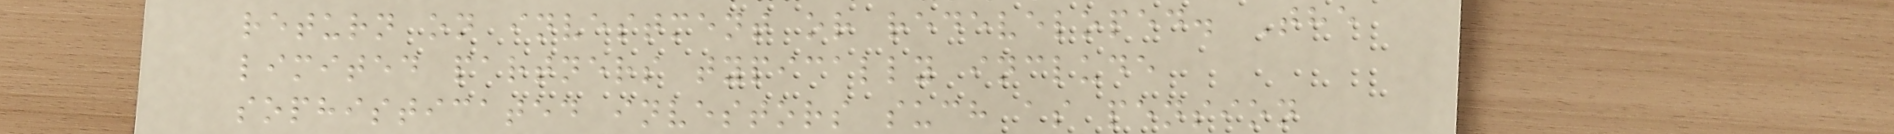return on investment or redeveloped. The
limited partners typically include
sophisticated investors such as pension
